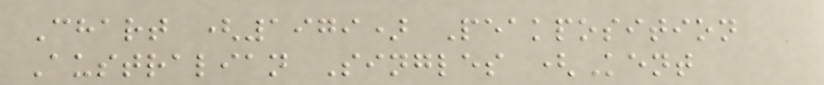Chart (1979) Peakposition
Australian Singles (Kent
